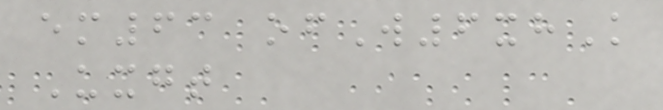em63 ofW6xhK
Uxgt
